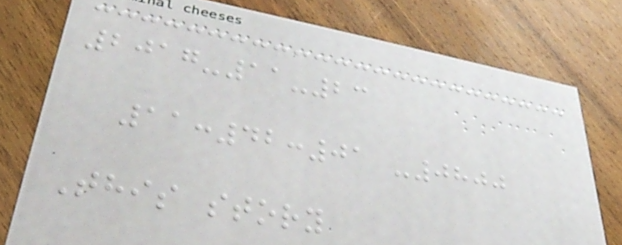2017-11-23
11:42:01 -0800
This story
